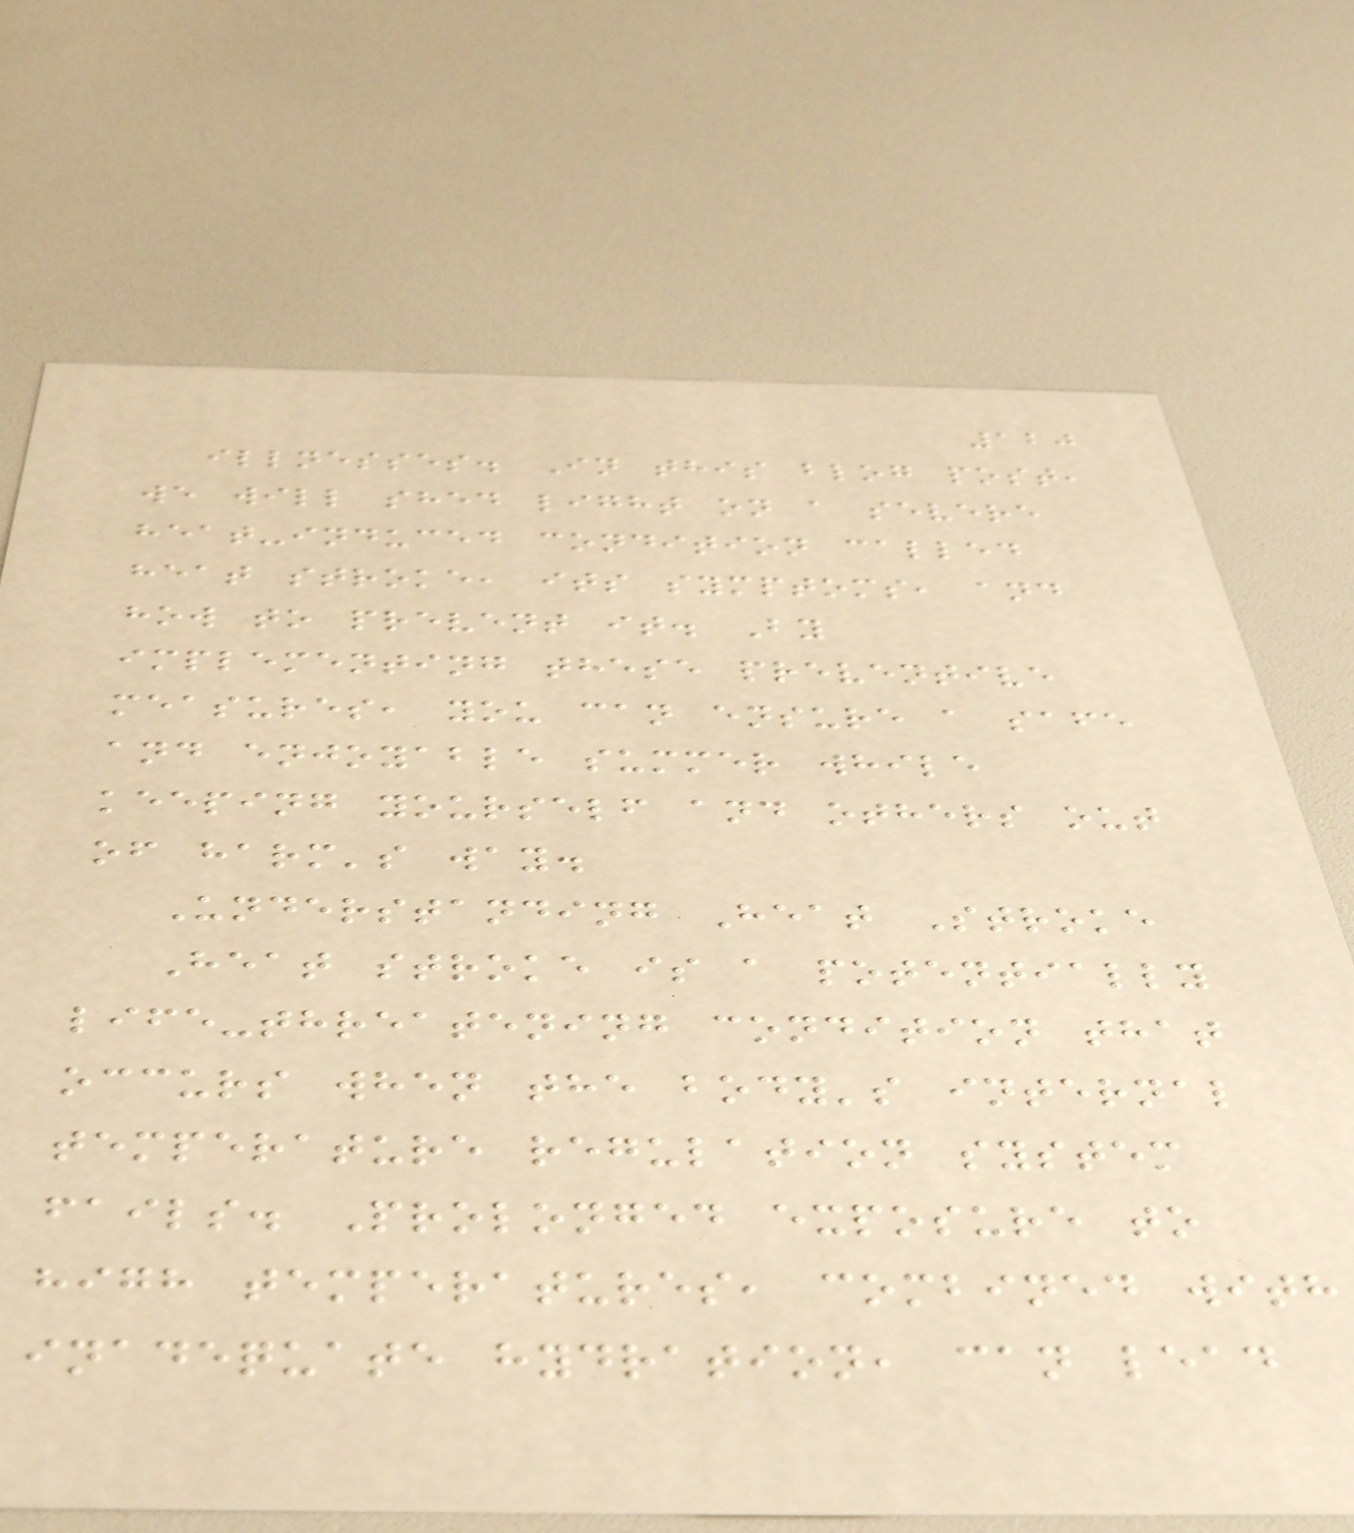120
illnesses. In this blog post,
we will shed light on a severe
heat-induced condition called
heat stroke, its symptoms, and
how to prevent it. By
implementing these preventive
measures, you can ensure a safe
and enjoyable summer while
keeping yourself and others out
of harm's way.
Understanding Heat Stroke
Heat stroke is a potentially
life-threatening condition that
occurs when the body's internal
temperature regulation system
fails. Prolonged exposure to
high temperatures, combined with
inadequate hydration, can lead
